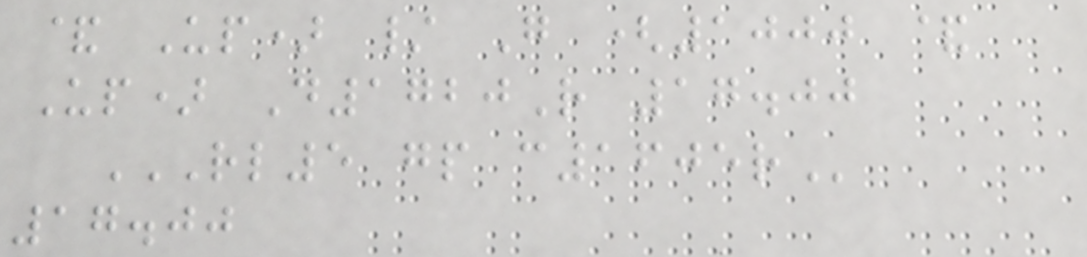& Up) / G (1000 &
Up) D1720R 17.00
RL5 GP C1605R
17.00
